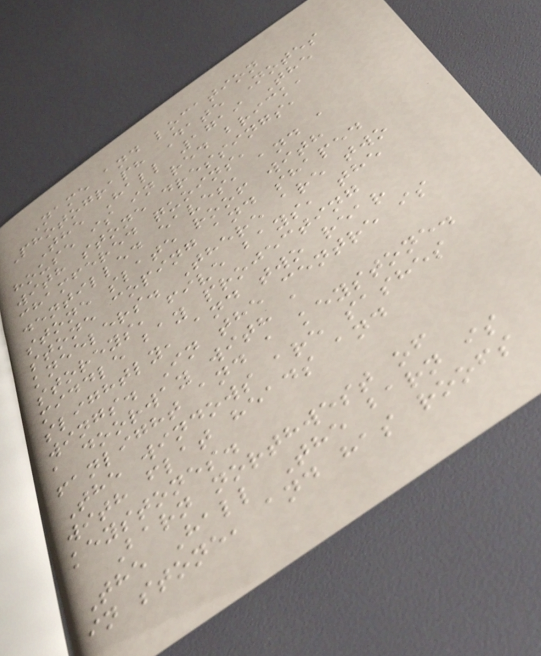Name and location
Photograph Date Notes
The Hall 1719 The
house is in red brick,
with stone dressings,
chamfered quoins,
dentilled eaves, and a
stone slate roof with
stone coping and shaped
kneelers. There are two
storeys, five bays, the
middle bay projecting
slightly, and two rear
wings. In the centre is
a doorway with a
fanlight and a keystone.
The windows are sashes
with flat heads and
keystones.
Barn northwest of
The Hall The barn is
in stone, and has roofs
